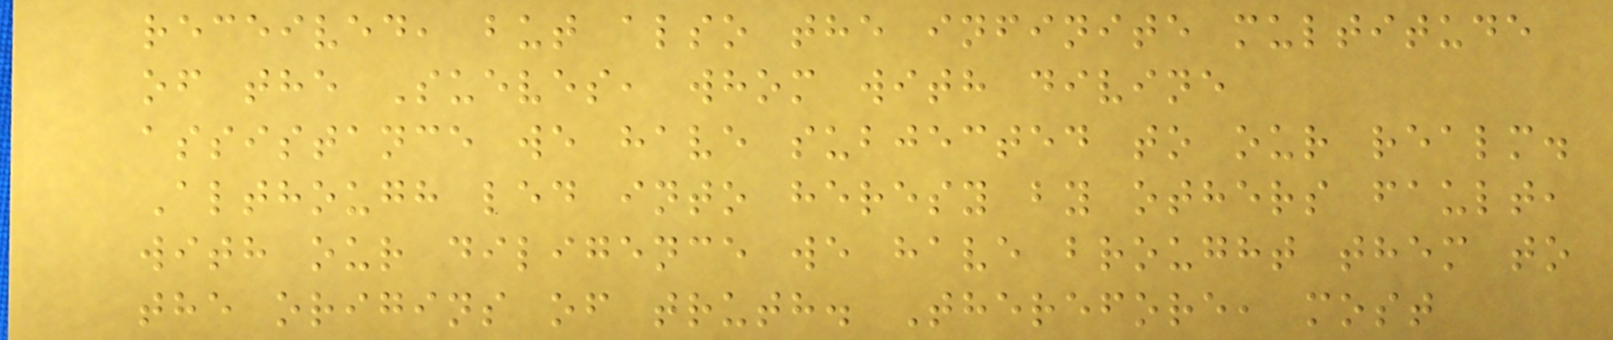received, but also the infinite multitude
of the Sueves, whom with divine
assistance we have subjected to our realm.
Although led into heresy by others fault,
with our diligence we have brought them to
the origins of truth. Therefore, most
